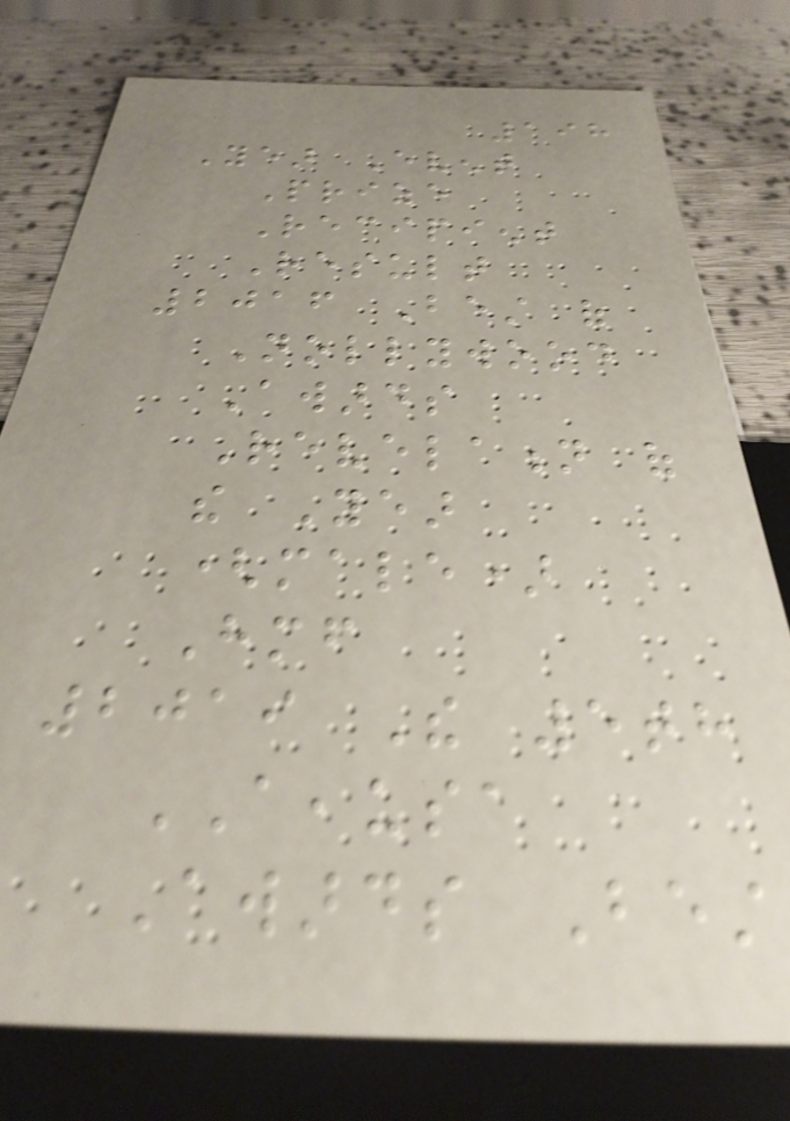198
Year Event
Prize
Recipient
Result
2016 Best of
Nollywood
Awards
Revelation of
the Year
(male)
Himself
2019 The 5th
AEAUSA
Awards Best
